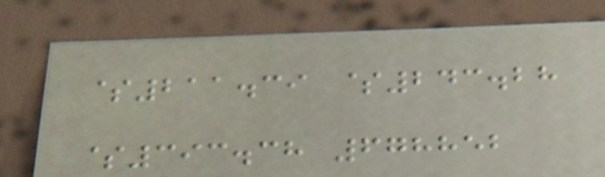$211.39 $243.28
$393.38 678852
